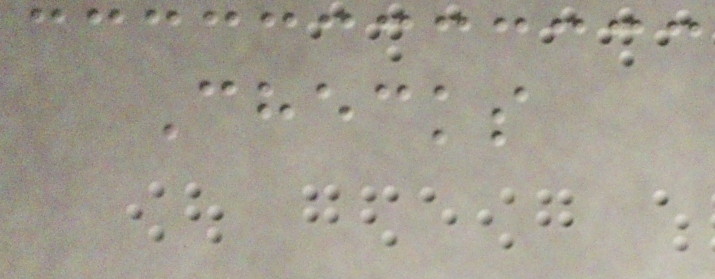Checks
